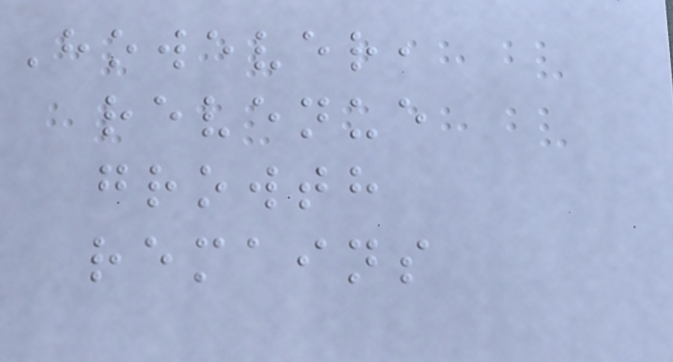However,
revenue
growth
remains
